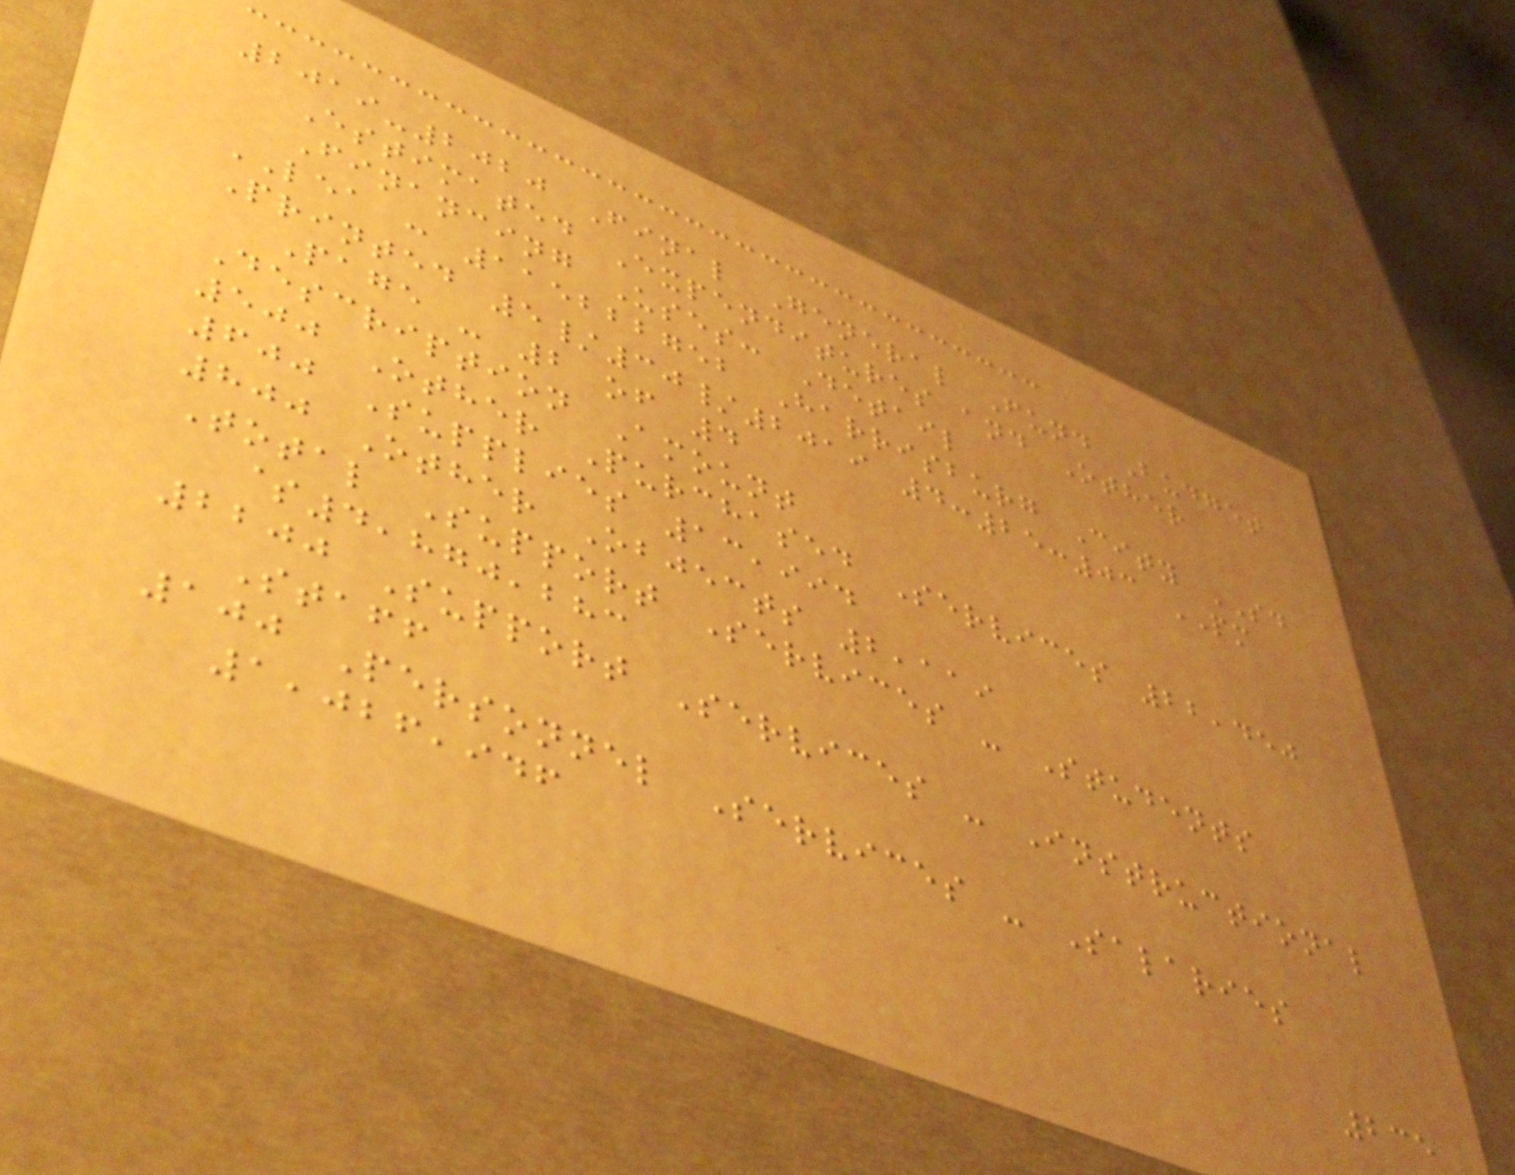2019-2020 Final General Fund Budget
Estimated Expenditures and Other
Financing Uses: Detail
LEA : 115222752 Harrisburg City SD
Printed 5/30/2019 4:25:03 PM
Page - 2 of 4
Description Amount
500 Other Purchased Services 22,450
600 Supplies 13,994
800 Other Objects 2,119
Total Support Services - Students
$4,870,283
2200 Support Services - Instructional
Staff
100 Personnel Services - Salaries
1,026,946
235
